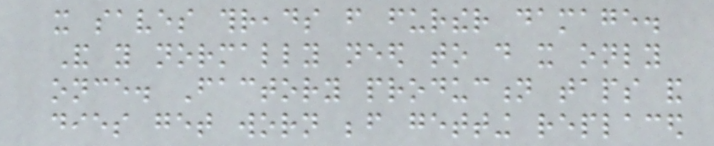it saves threads from further damage.
And you normally need to do it only
once. Factory production taps and
dies get worn before getting replaced
